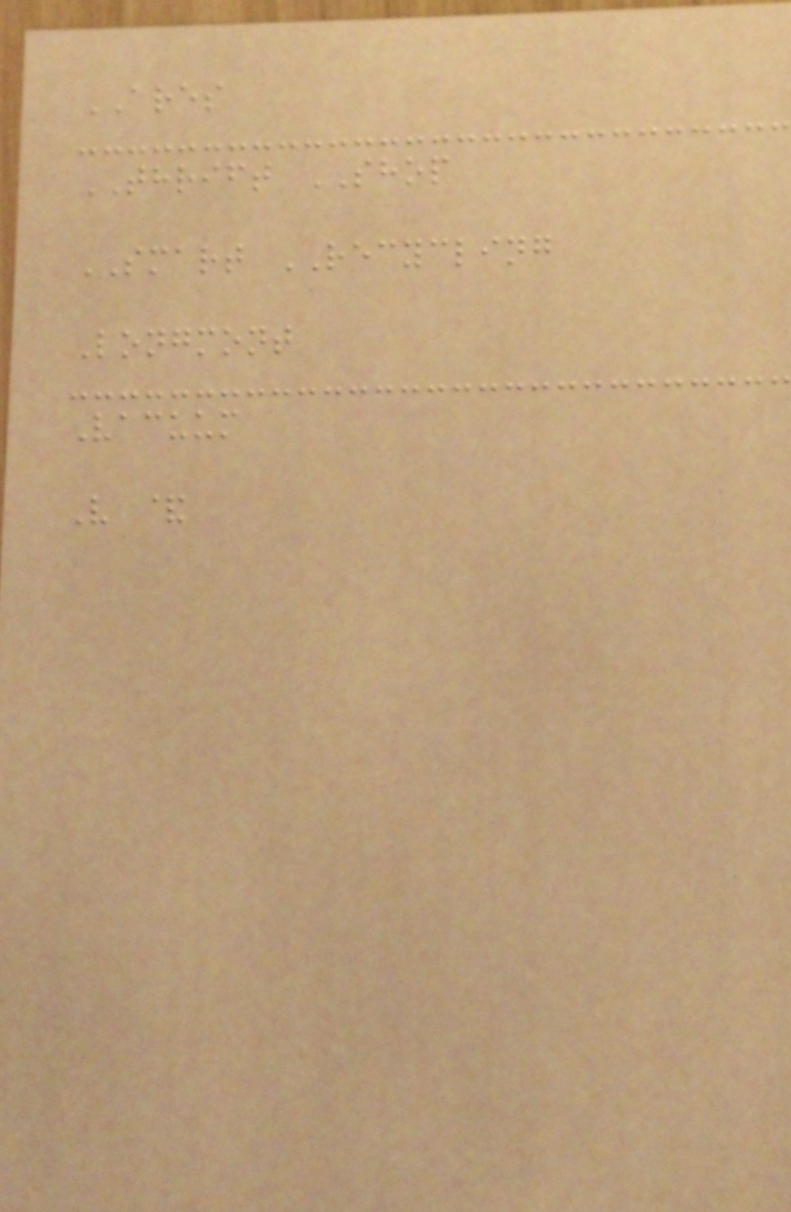ARES
THRIFT SHOP
SMART RECYCLING
Longmont
Vacuum
V &
